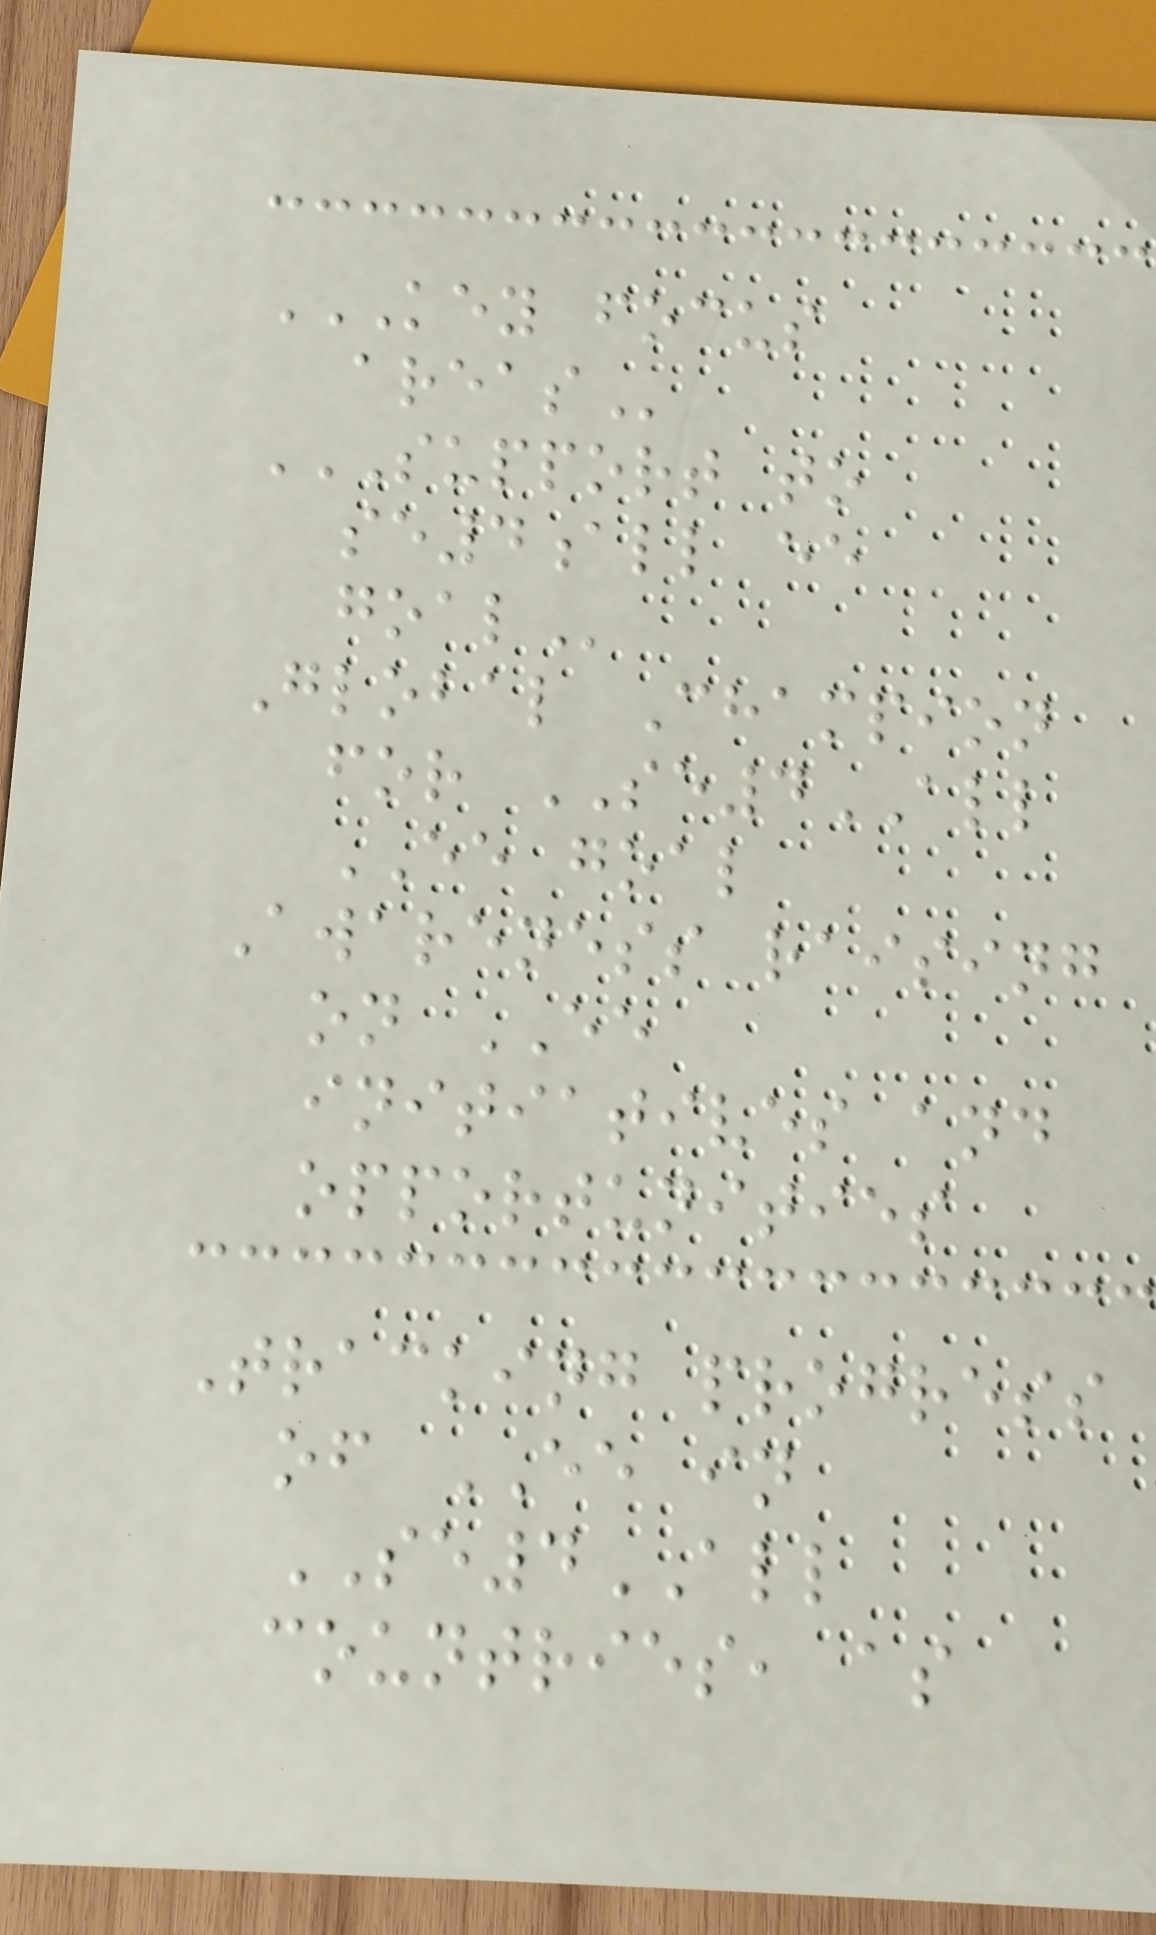KEY FOCUS
AREAS
SUPPORT TO
SE4ALL EE
GOAL
Global Champion
for SE4ALL
EE goal
Awareness raising
on EE
initiatives and
opportunities
Tracking progress
of EE in
SE4ALL
countries, as
